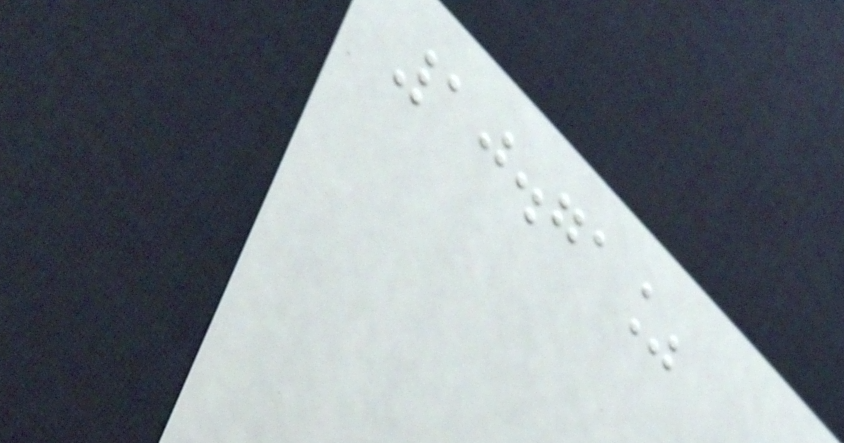10.71%
